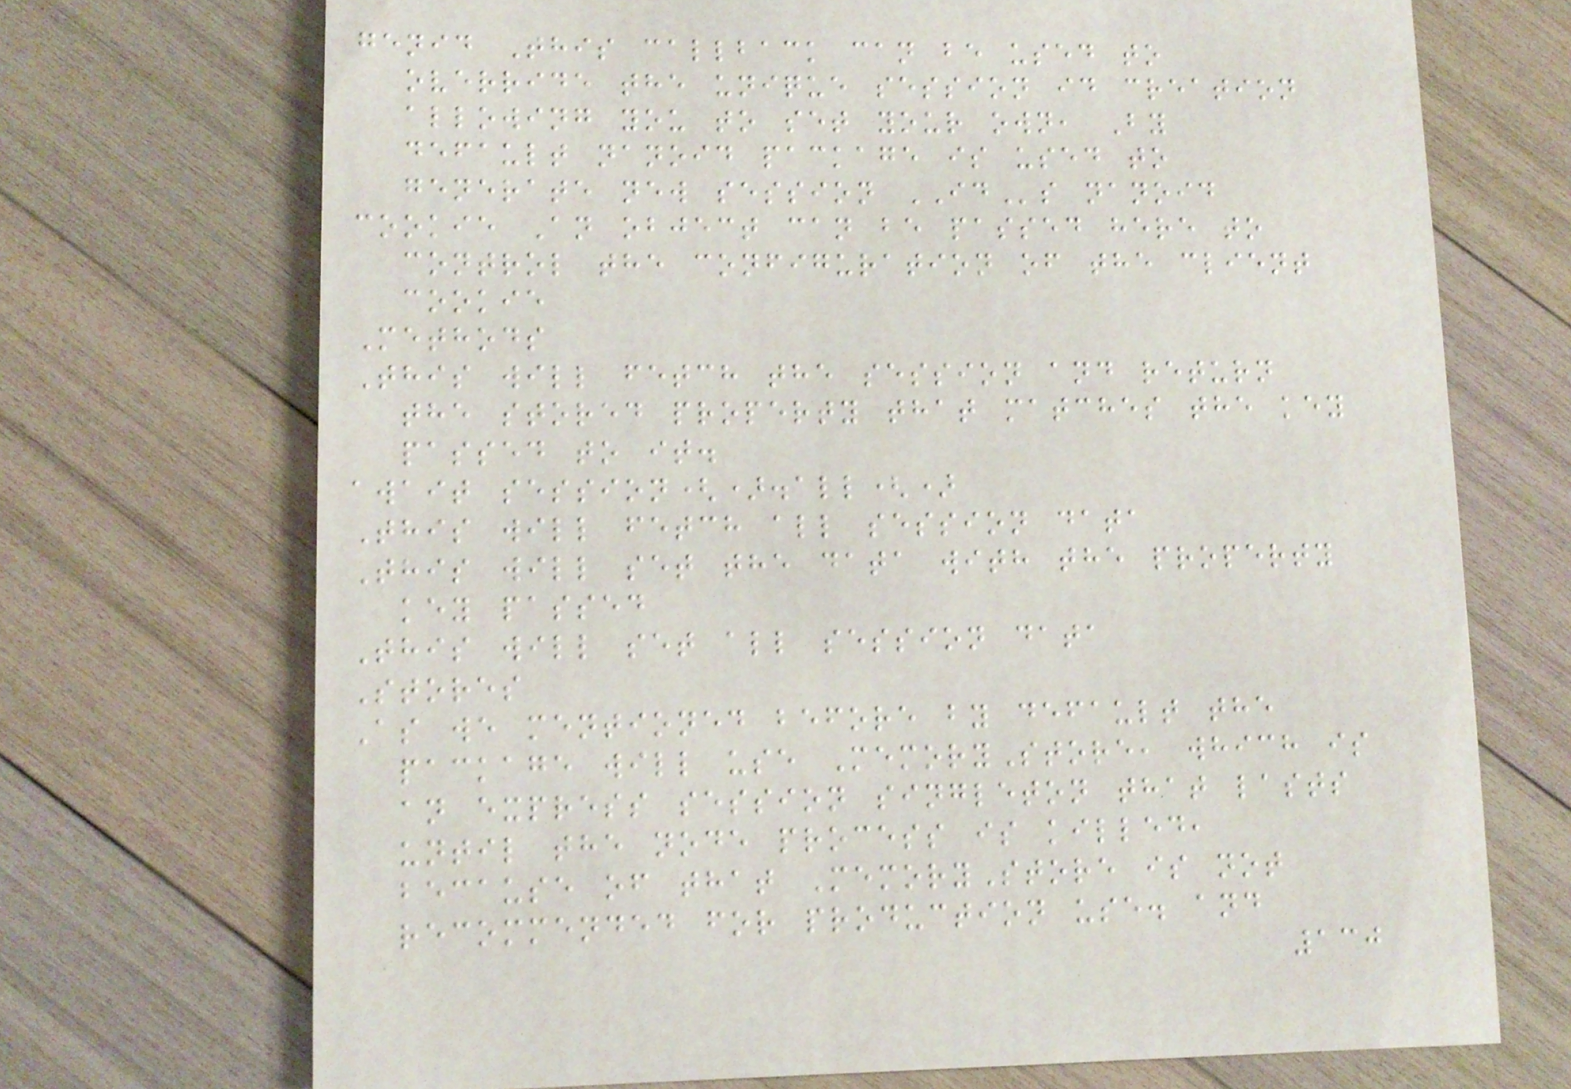genid This callback can be used to
override the unique session id creation
allowing you to set your own, By
default nanoid package is used to
generate new session IDs nanoid
cookie An object can be passed here to
control the configuration of the client
cookie
Methods
This will fetch the session and return
the stored property that matches the key
passed to it.
await session().all()
This will fetch all session data
This will set the data with the property
key passed
This will set all session data
Stores
As we mentioned before by default the
package will use MemoryStore, which is
an express session singleton that lasts
until the node process is killed,
because of that MemoryStore is not
recommended for production use. and
130
